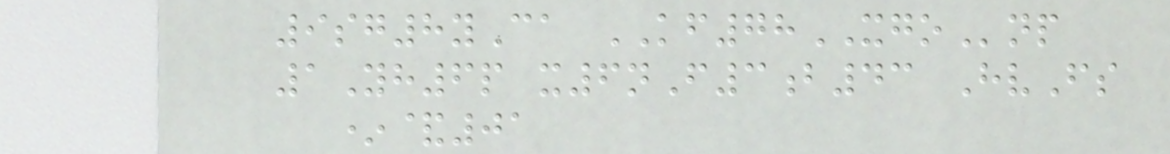9sg8yCa KF78XGOnp
1Yh6p x6nF3b43 HvFs
*&01
